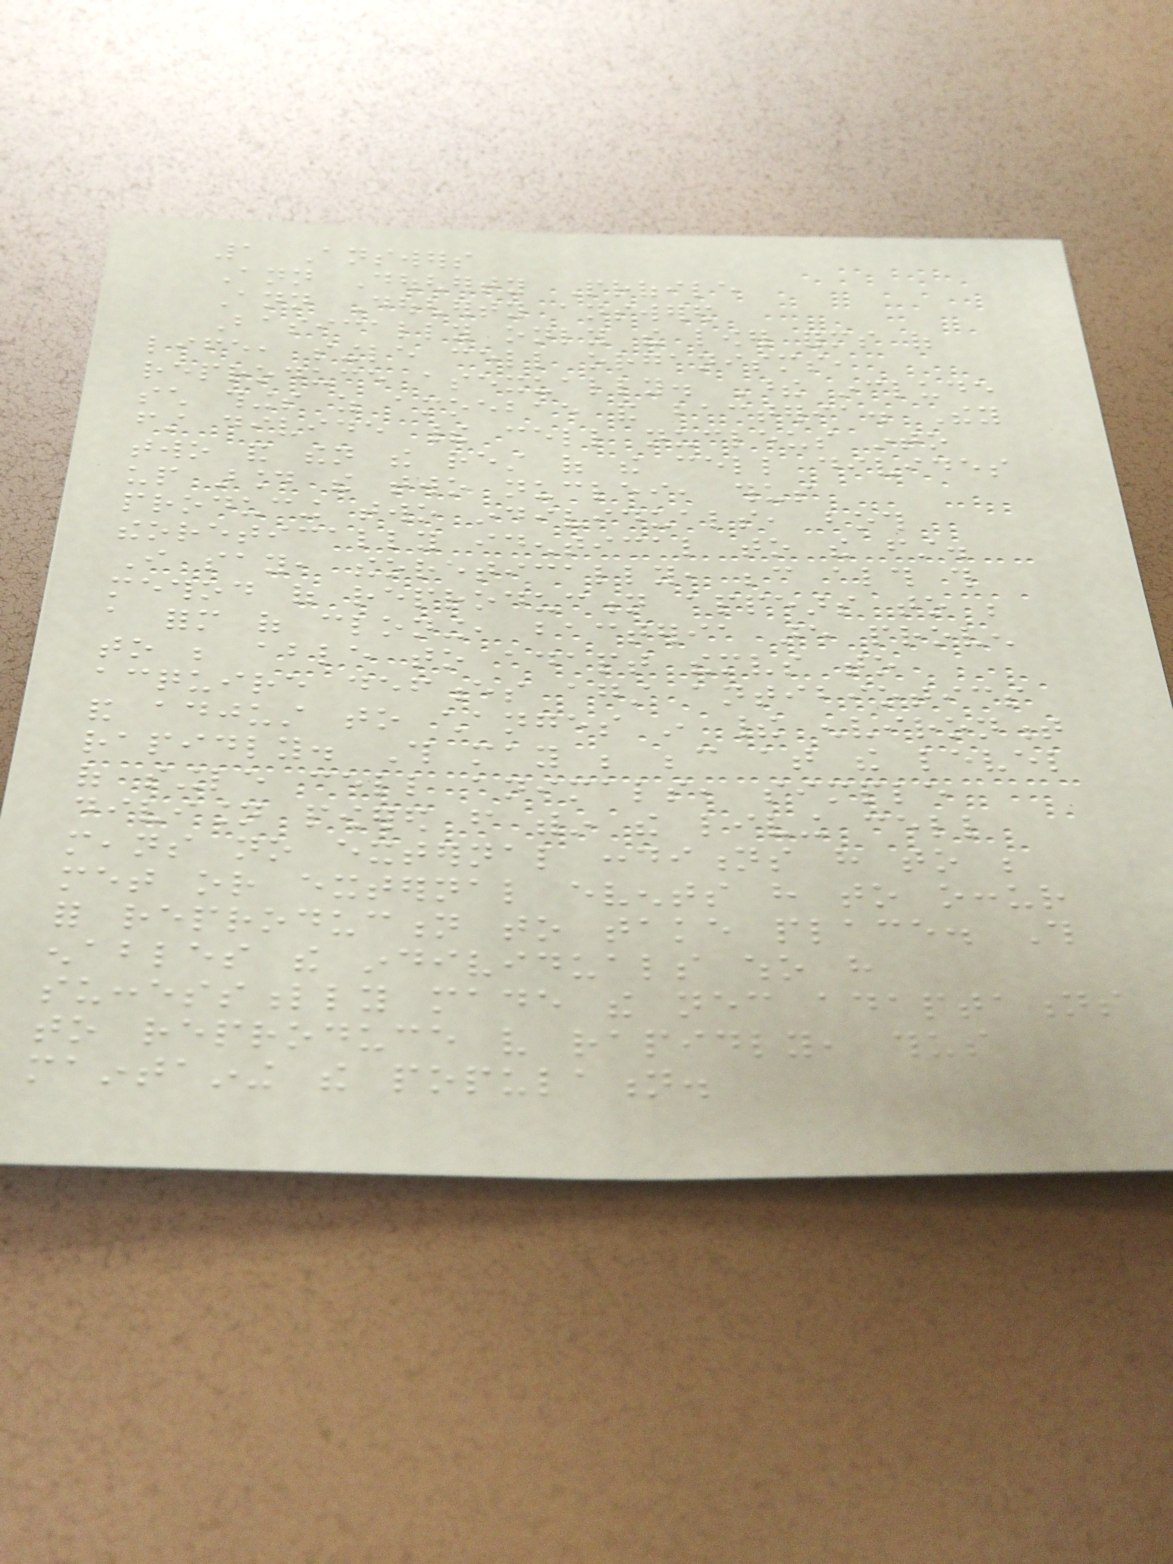1 Answers
Ann Dougherty Profile
Ann Dougherty answered
Basically only the lower forms of
life, single cell organisms,
reproduce asexually. These include
such things as amoebae and bacteria. They
first divide their cell nucleus into
two and then the rest of the cell divides
up around the two nuclei, thus
producing two individuals, both
theoretically identical to the first.
I say, theoretically, because although this
method of reproduction appears to be
a form of cloning, bacteria are proven
to be able to adapt themselves to
acquire defences against antibiotics
and adjust to changes in their environment
rapidly. This may be because at the level
of single cell animals, simple
division powered from within the living cell
means no external conditions have to be
met or external events have to occur
for reproduction to take place. This
enables the individuals who have
successfully made the necessary adaptations
to reproduce very rapidly, thus
maintaining the population.
